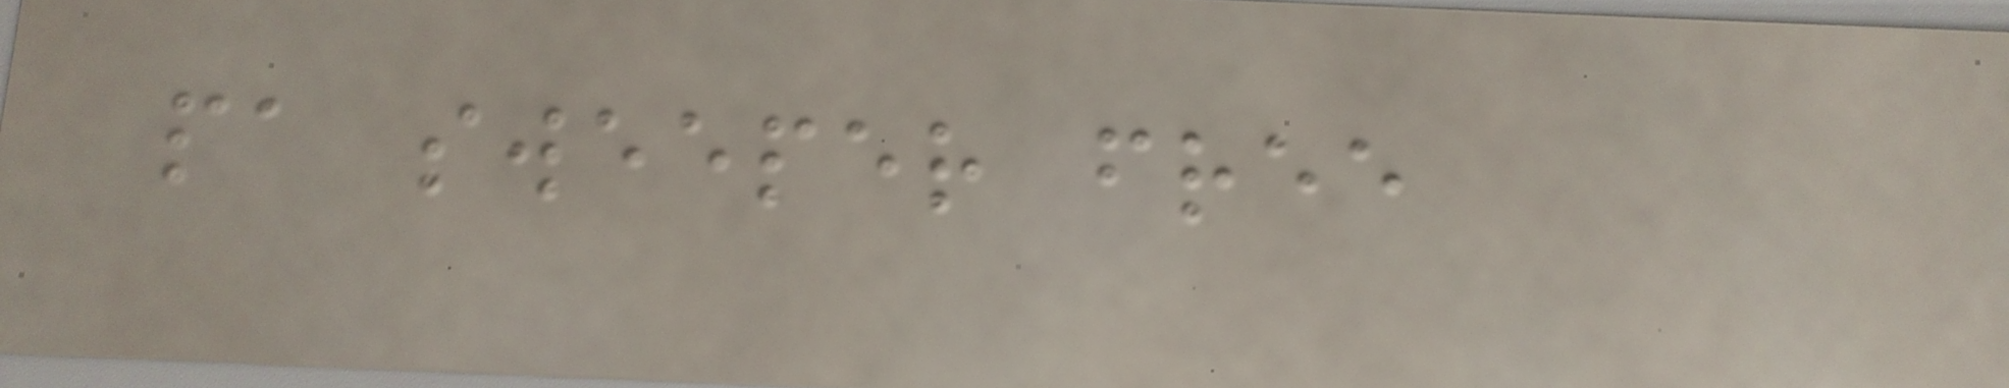pa sweeper free
